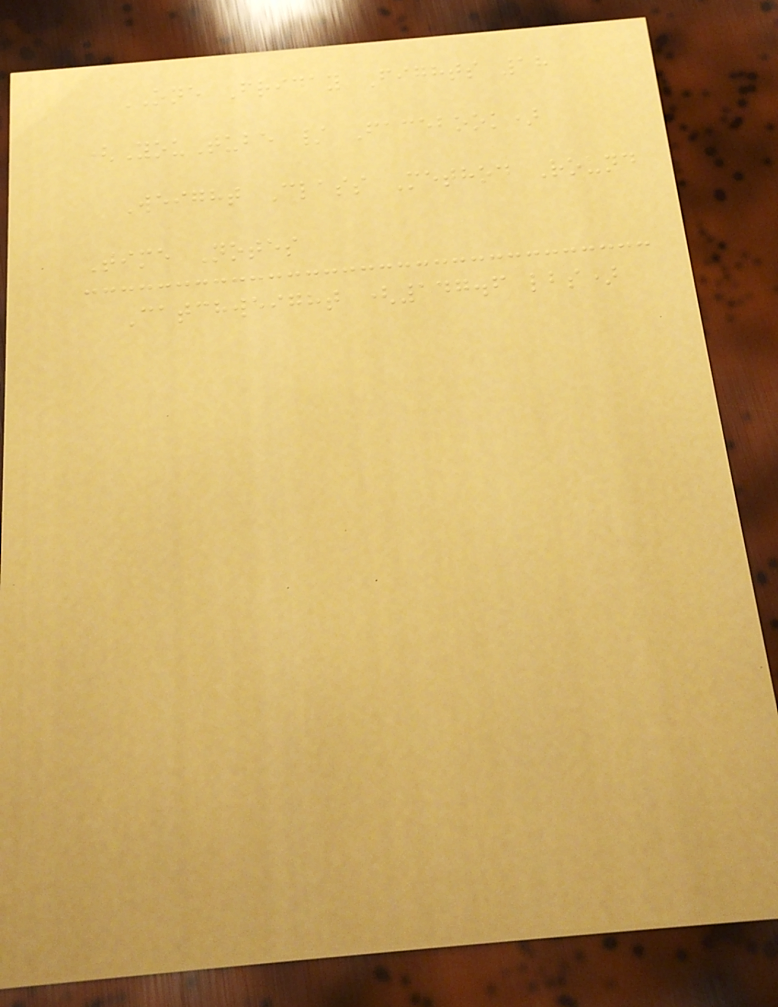ONE Friday Fights 18
(YouTube / Facebook)
Weight Class Method Round
Time Notes
Catchweight (147.6 lbs)
